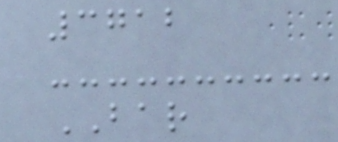3712
BAR
